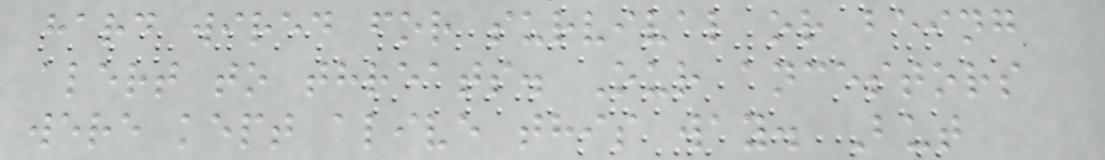hard wired for survival or being
alert to threats. Our ancestors
were kept alive this way. But
